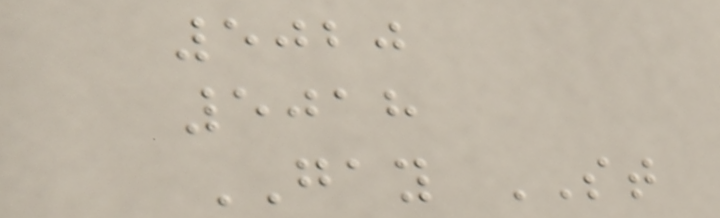5020
5018
GAY ST
